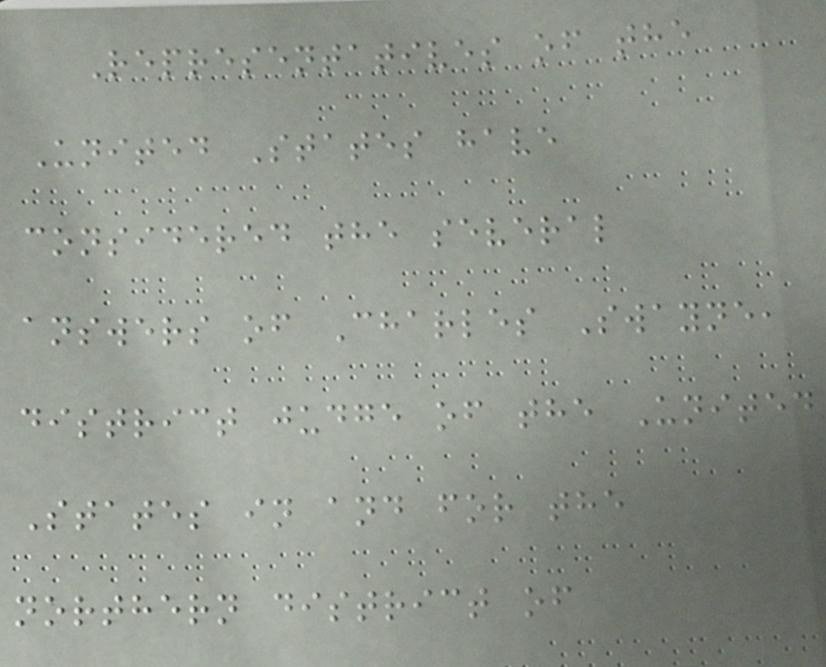Representatives of the
United States have
considered the several
answers of Charles Swayne,
district judge of the United
States in and for the
northern district of
